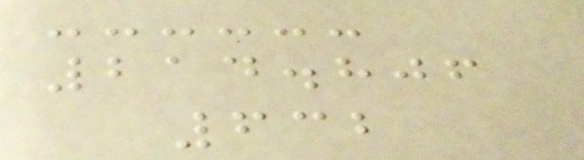214.806
632
